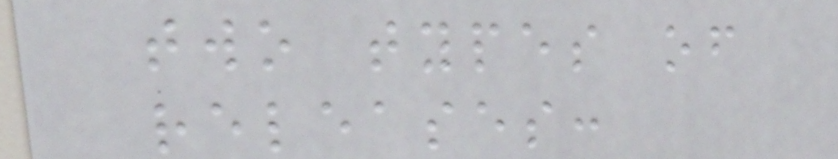two types of
releases:
